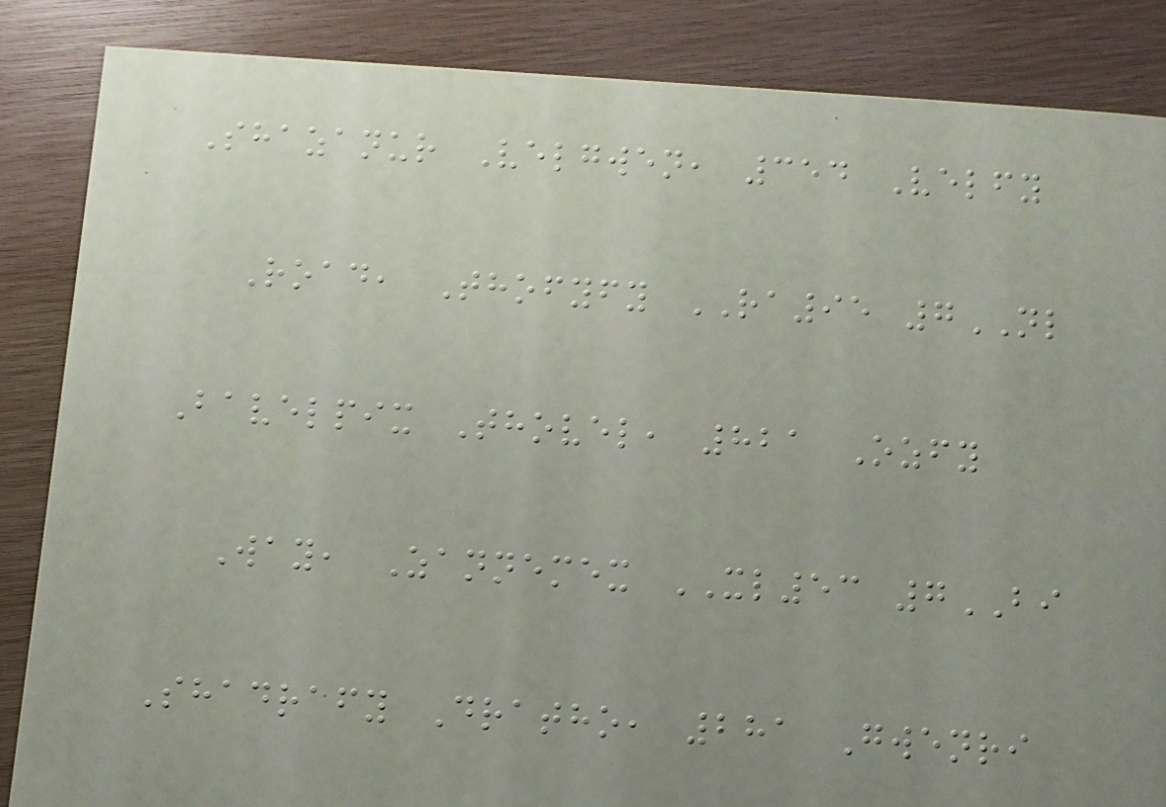Shazanur Velgwen, 354 Velfy
Road, Thofyfy RA95 7NL
Bavelpix Thovel, 821 Ozfy
Way, Zannemex XL53 7BI
Shadrafy Dratho, 281 Gwenri
